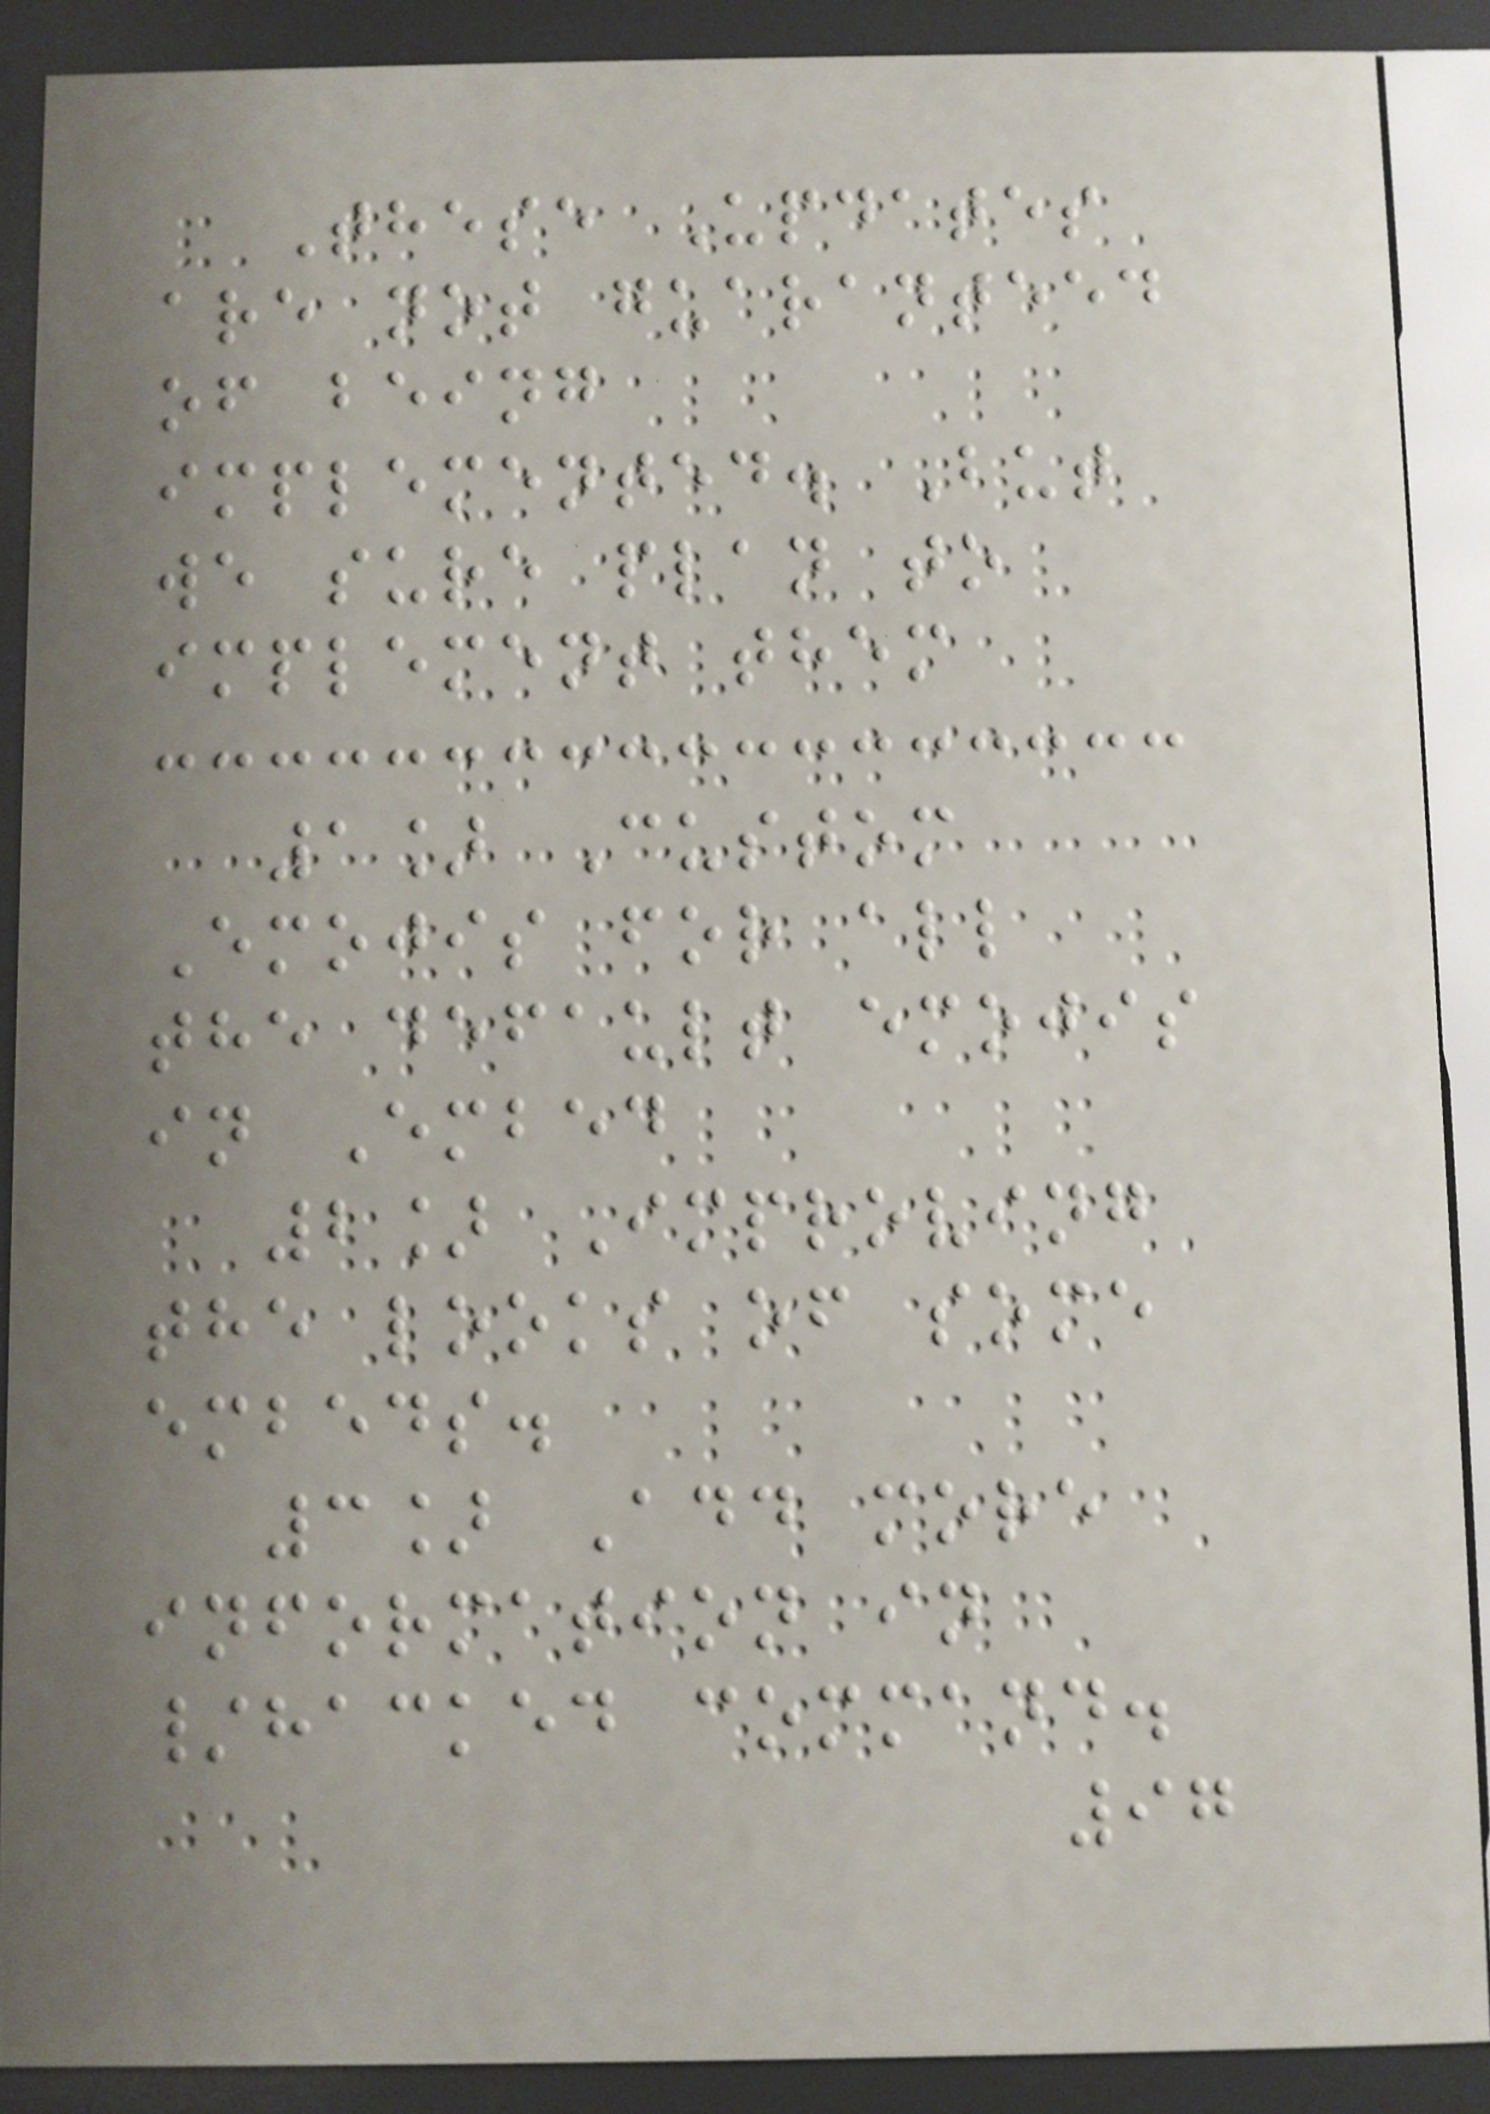These Updates
are not guaranteed
of being
implemented. But
we sure plan to
implement them
1] Custom
Emojis for all
the default emojis
in Embed
2] Improving
the looks of some
embeds.
3] Add more
information in
/hacked command.
97
